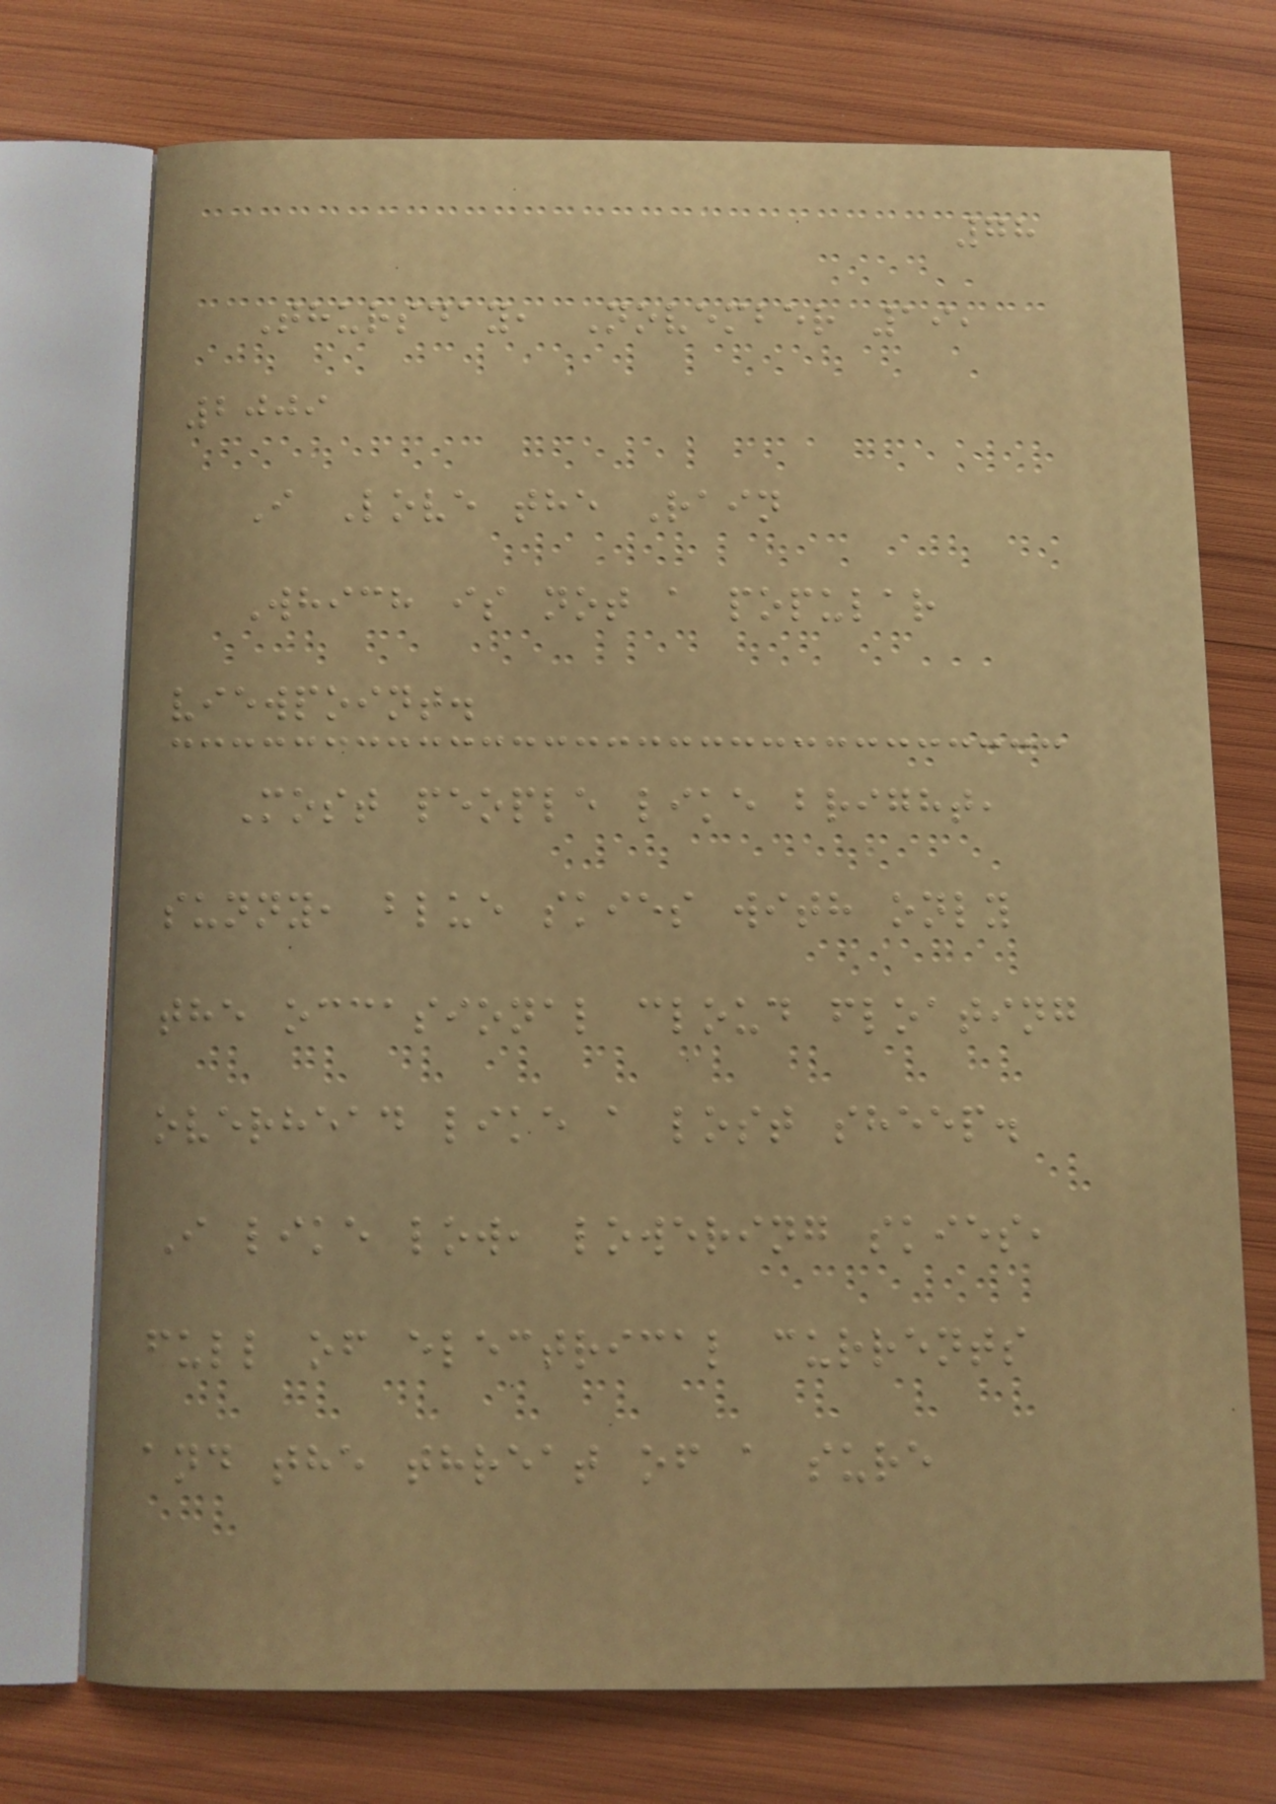78
Thursday, November 19,
2009
I Love the Rain
Which is not a popular
viewpoint.
Most people like bright,
sunny, blue skies with only
the occasional cloud floating
overhead like a lost sheep.
I like low, lowering skies,
full of electrical currents
and the threat of a sure
